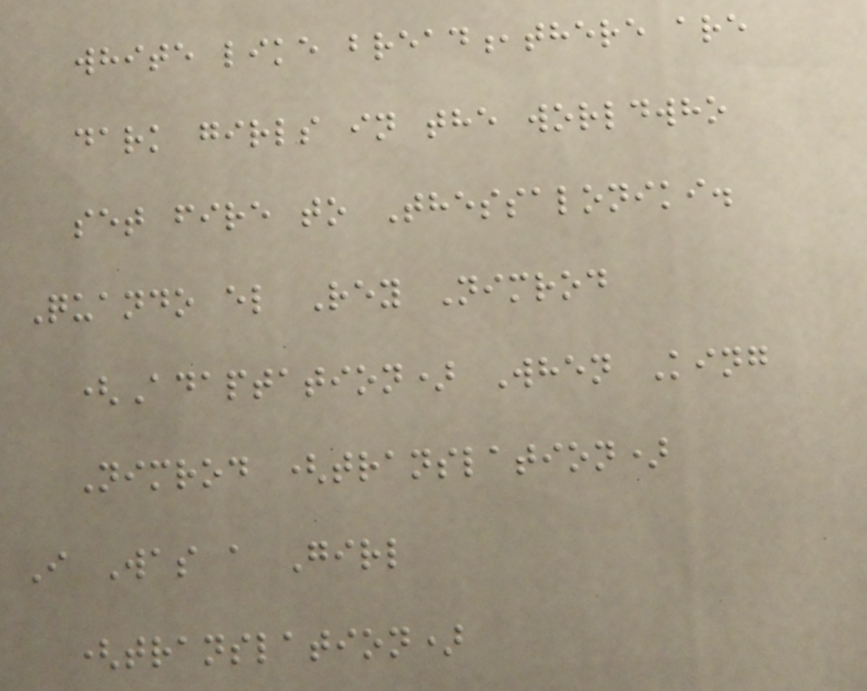white like bread,there are
dark girls in the worldwho
set fire to Thessaloniki.
Quando el Rey Nimrod
(Adaptation) When King
Nimrod (translation)
I Was a Girl
(translation)
